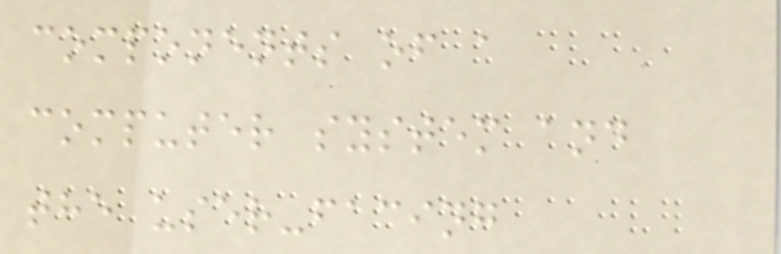components of a
computer system and
the user-facing
